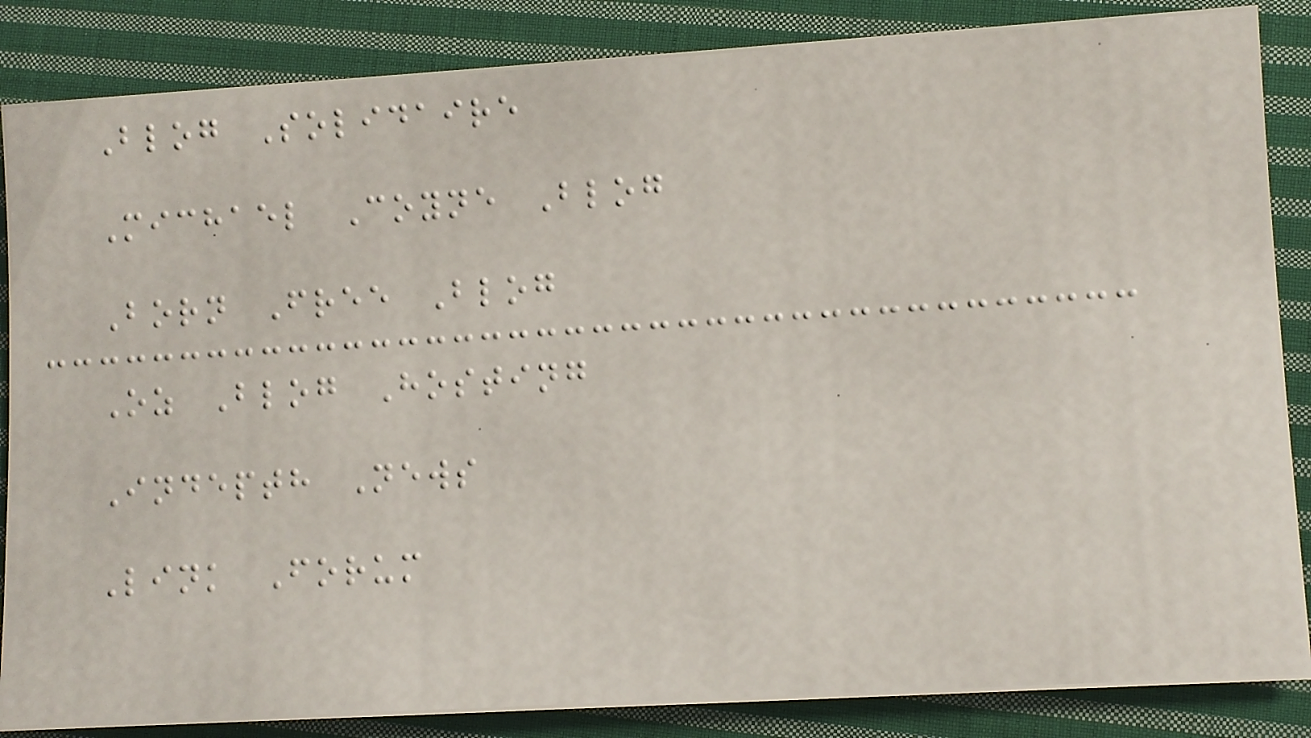Blog Solidaire
Michael Coyne Blog
Born Free Blog
Oz Blog Hosting
Indepth News
Link Forum
